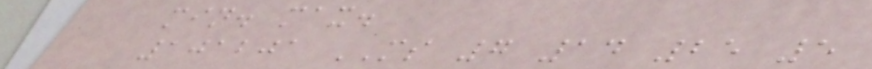min. max.
101201 MS 7 14 25 5
